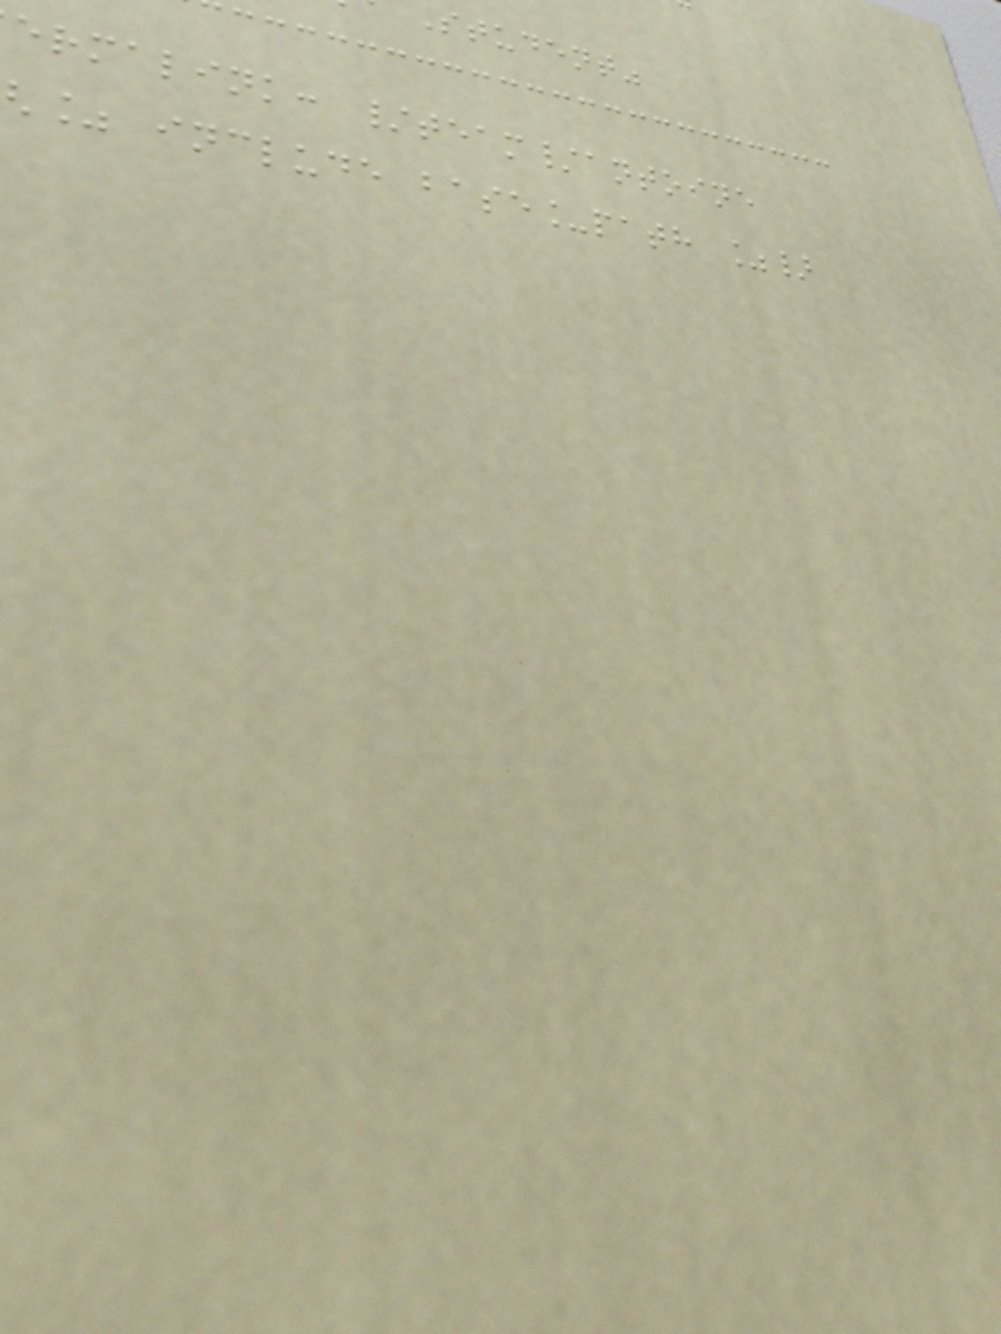Student"
ermalink: /team/antoine
% include base_path %}
